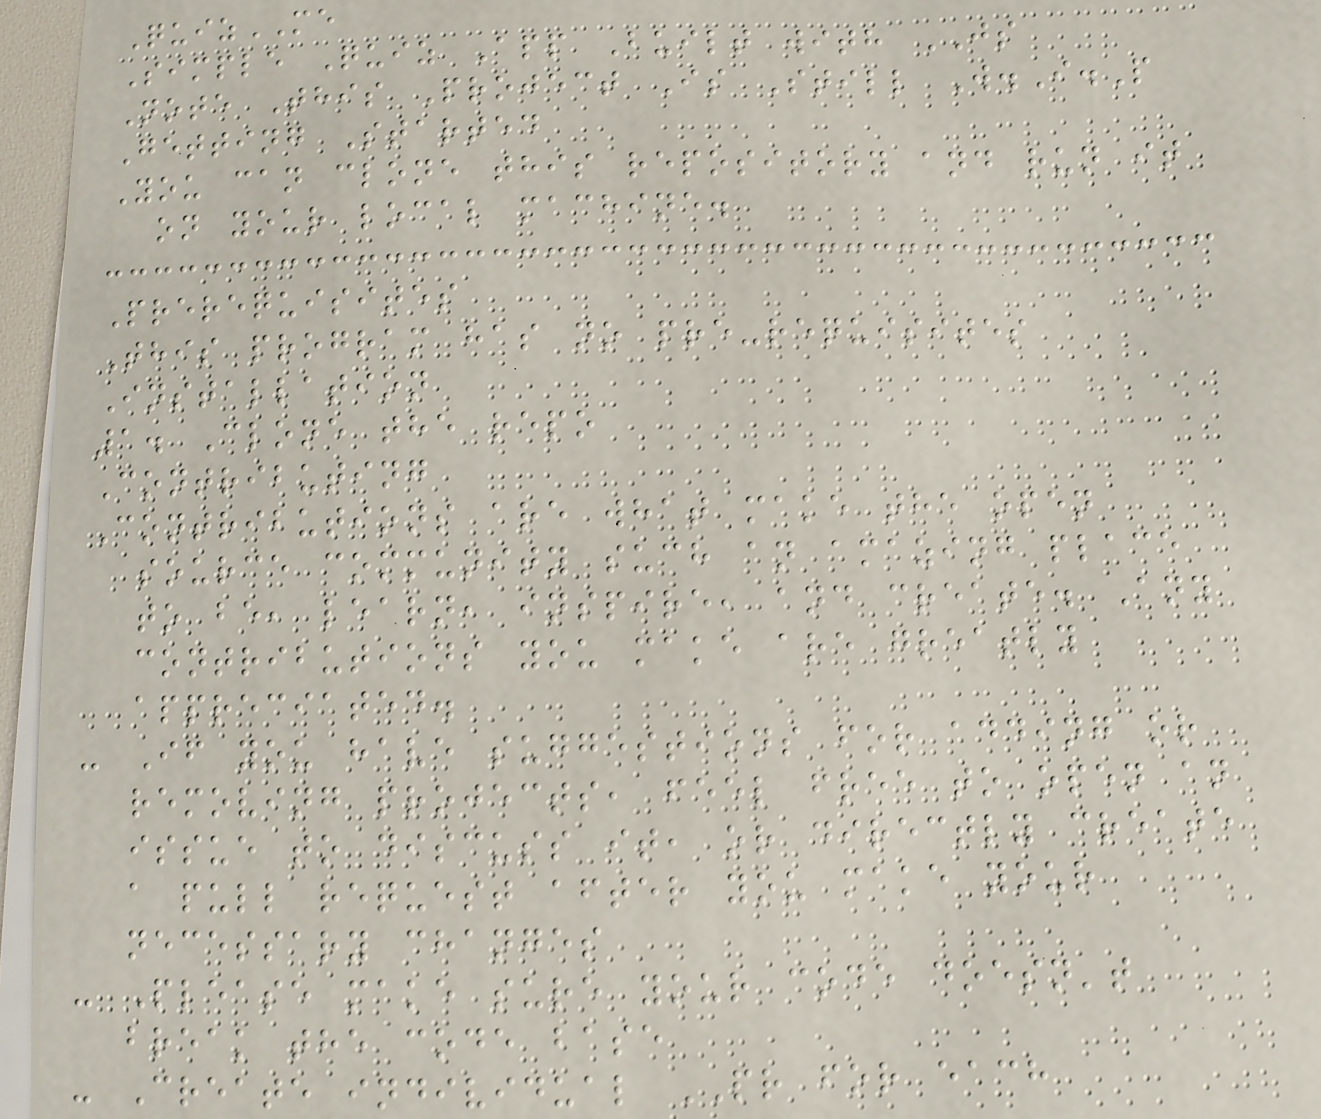QuizME
Simple Quiz App Built with JS
Note This Project Is Still W.I.P
Getting Started
You can clone this repository and run it
on your local machine.
Prerequisites
This program has no pre-requisites
Installation
1. Clone the repo
Contributing
Contributions are what make the open
source community such an amazing place
to be, learn, inspire, and create. Any
contributions you make are greatly
appreciated.
- If you have suggestions for adding or
removing projects, feel free to open an
issue to discuss it, or directly create
a pull request after you make your
necessary changes
- Please make sure your code doesn't
break the code base
- Create individual PR for each
